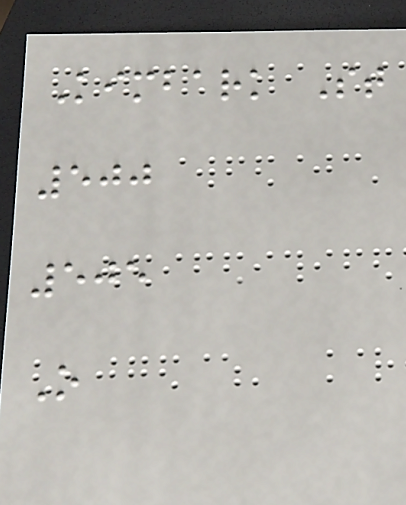Kimbark St
500
505
O
